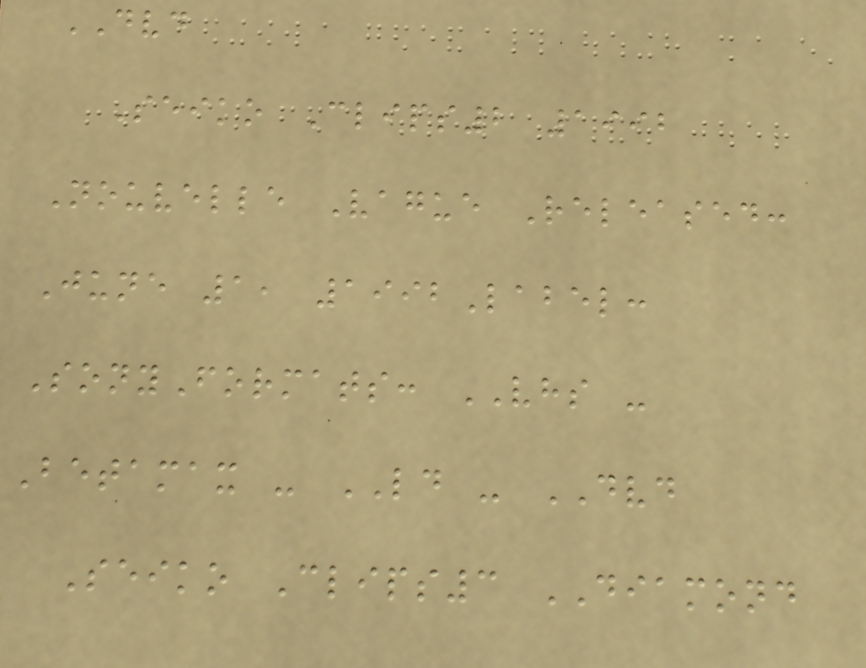DVD
Seiko Clips2 1992
Nouvelle Vague Released:
June 1, 1992Label:
SonyFormats: VHS -
Betamax - LD - DVD
Seiko Clips3 DIAMOND
